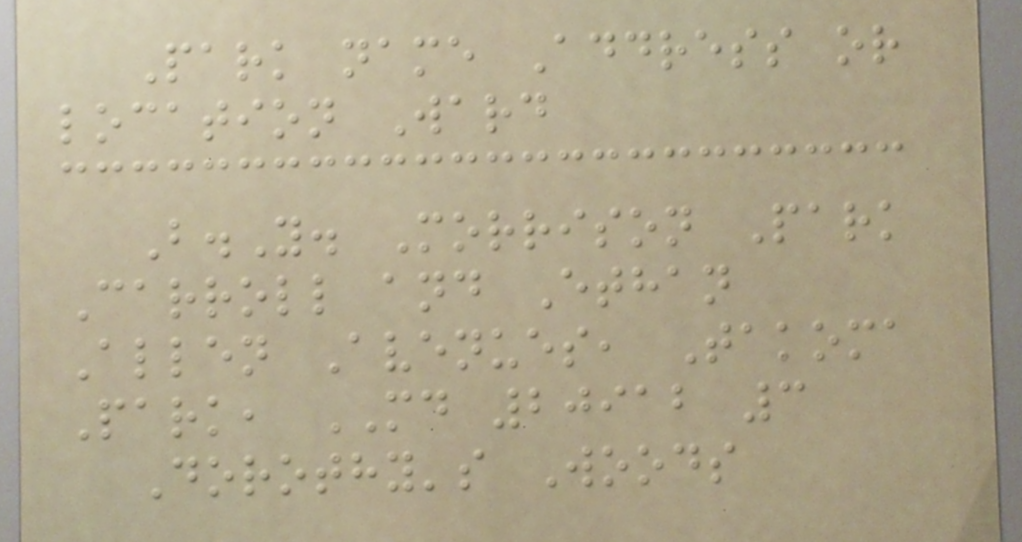Park name Address or
location Ward
B.Y. Morrison Park
Carroll and Ethan
Allen Avenues, Takoma
Park, MD 20912 3
Dorothy's Woods
